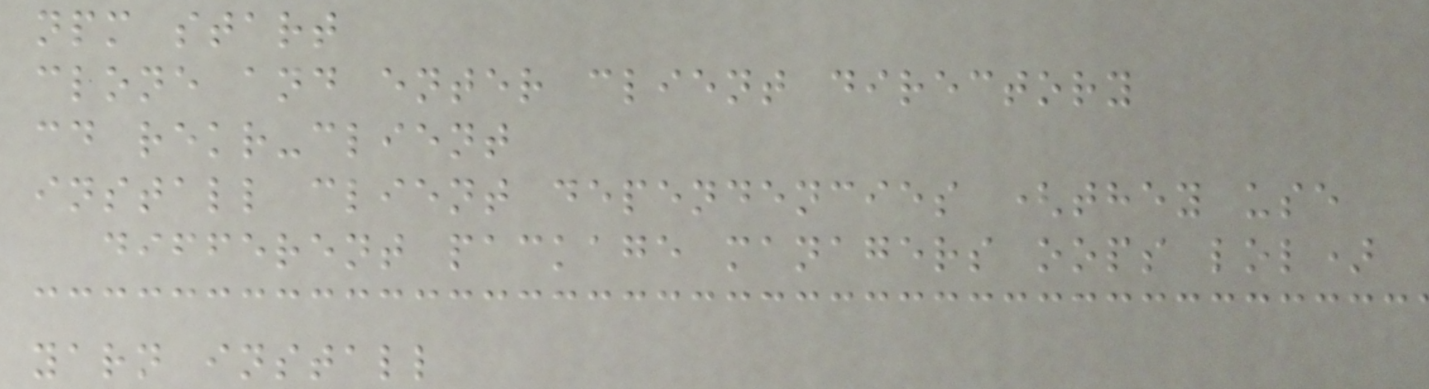npm start
clone and enter client directory
cd rekr-client
install client dependencies (they use
different package managers oops lol)
yarn install
